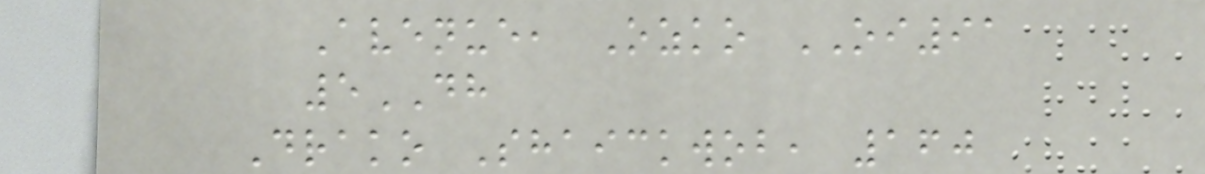Avenue, Ozko OI91
5DH
Drako Shaickwob, 160
